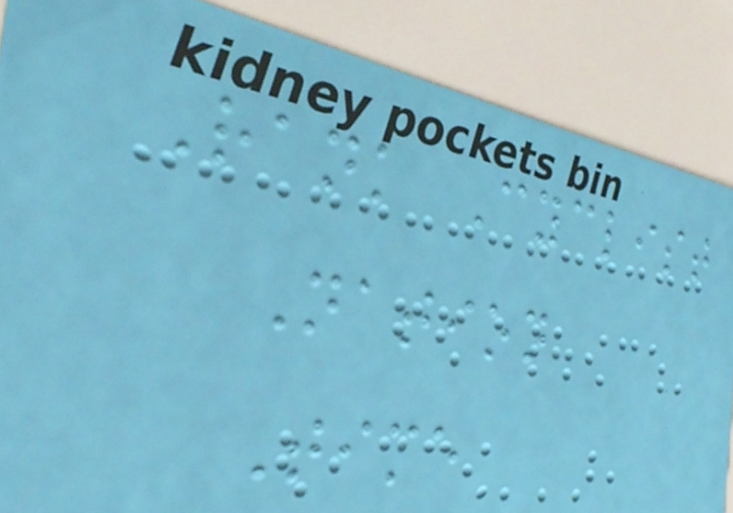Rank Cyclist
Nation
Time
